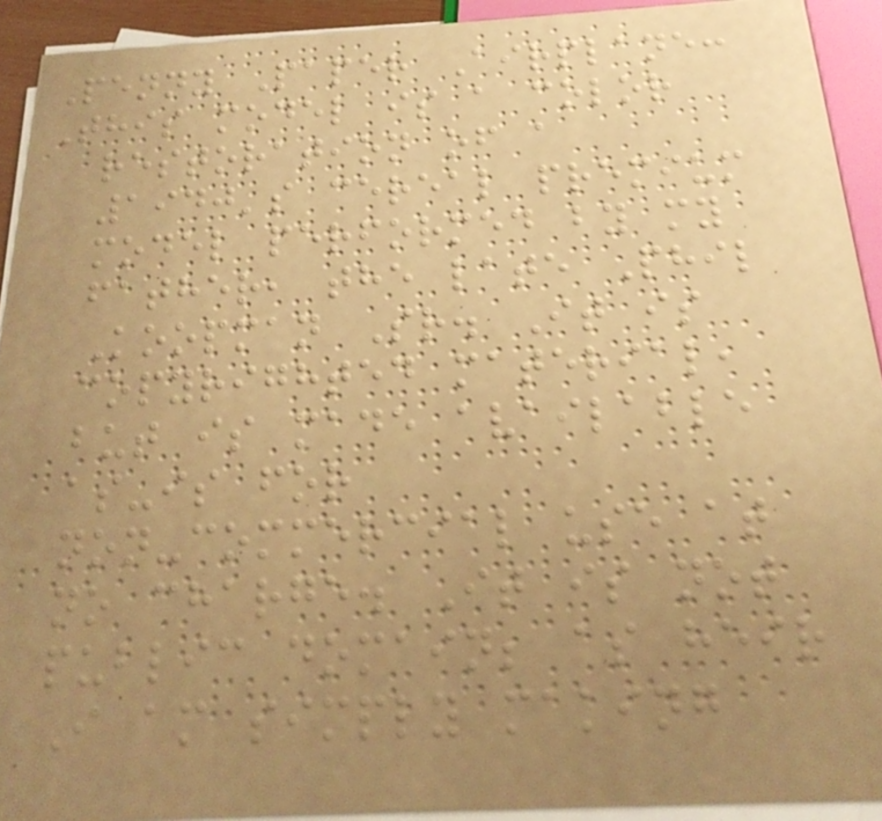Penny Paper Airplane:
This model is a color
restoration of a
1940's cereal premium
model performed by my
father, the late Phil
Koopman Sr. It is
copyrighted material,
but is made available
as-is for
non-commercial use at
no charge. It is not
public domain; as heir
I am simply making
